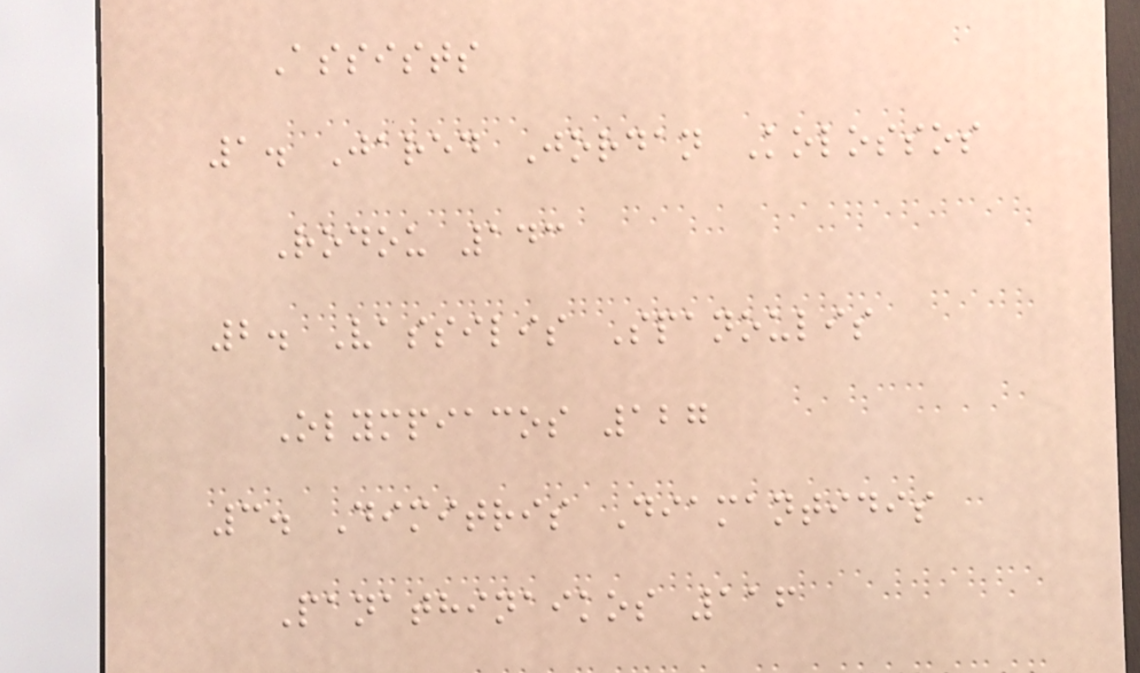Assists
1. Jared Jordan Kolossos
Rodou 143
2. Vassilis Spanoulis
Olympiacos 127
3. Dimitris Diamantidis
Panathinaikos 116
